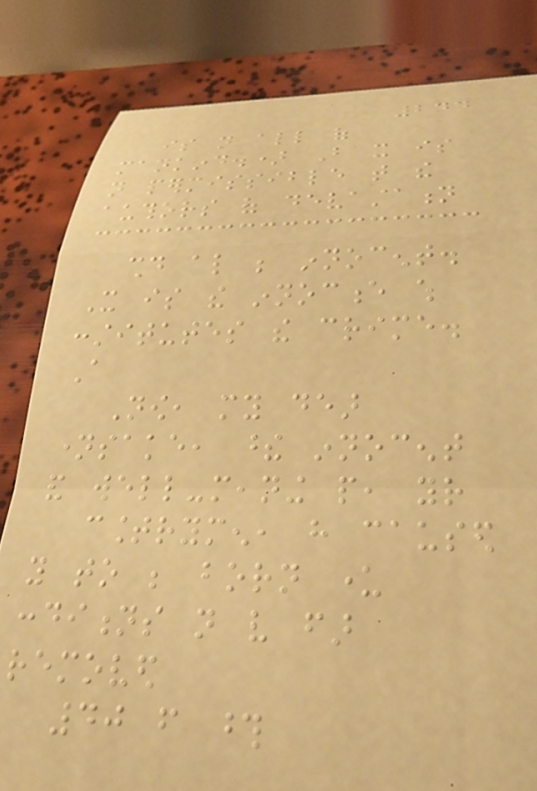244
is not all of
mankind.) But it is
not permissible that the
authors of devastation
should also be innocent.
It is the innocence which
constitutes the crime.
A
Now, my dear
namesake, these innocent
and well-meaning people, your
countrymen, have caused
you to be born under
conditions not very far
removed
40 from those
